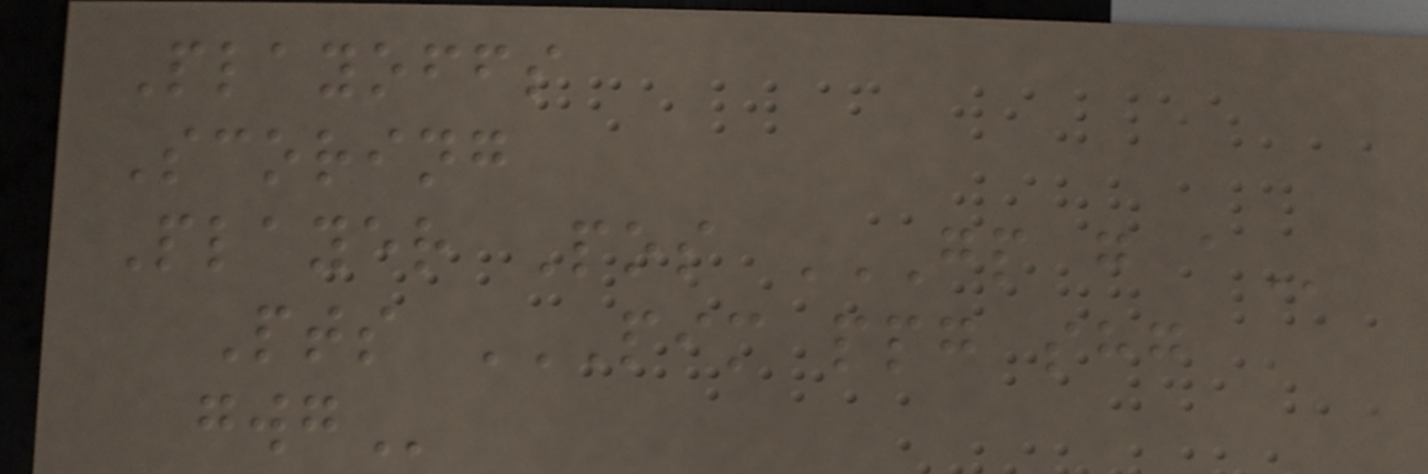Playoffs
Scoring
Player Pos GP G A
Pts PIM PPG SHG
GWG
